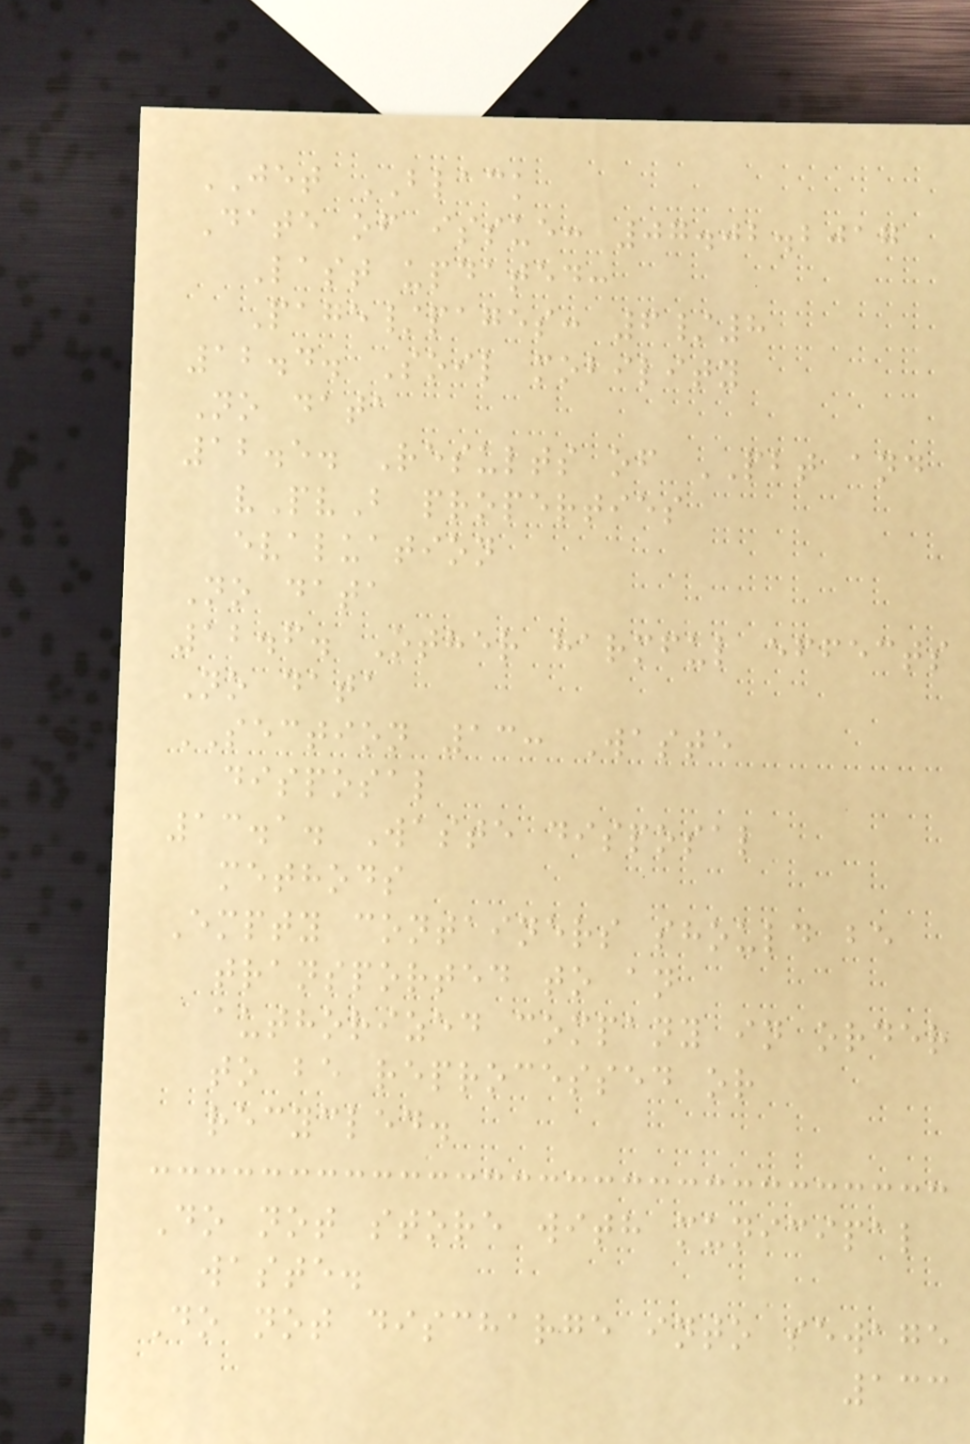JET BLACK
Date of issue: 07.02.2017
Last updated:
Page/pages: 6/8
12.4. Soil mobility
No data
12.5. Results of PBT and
vPvB properties
evaluation
No data
12.6. Other harmful effects
No data
SECTION 13: Waste
disposal
13.1. Waste disposal
methods
Empty containers should be
transported to an
authorized company in order
to be reprocessed or
recycled.
Do not store with municipal
waste.
Do not discharge into sewage
133
